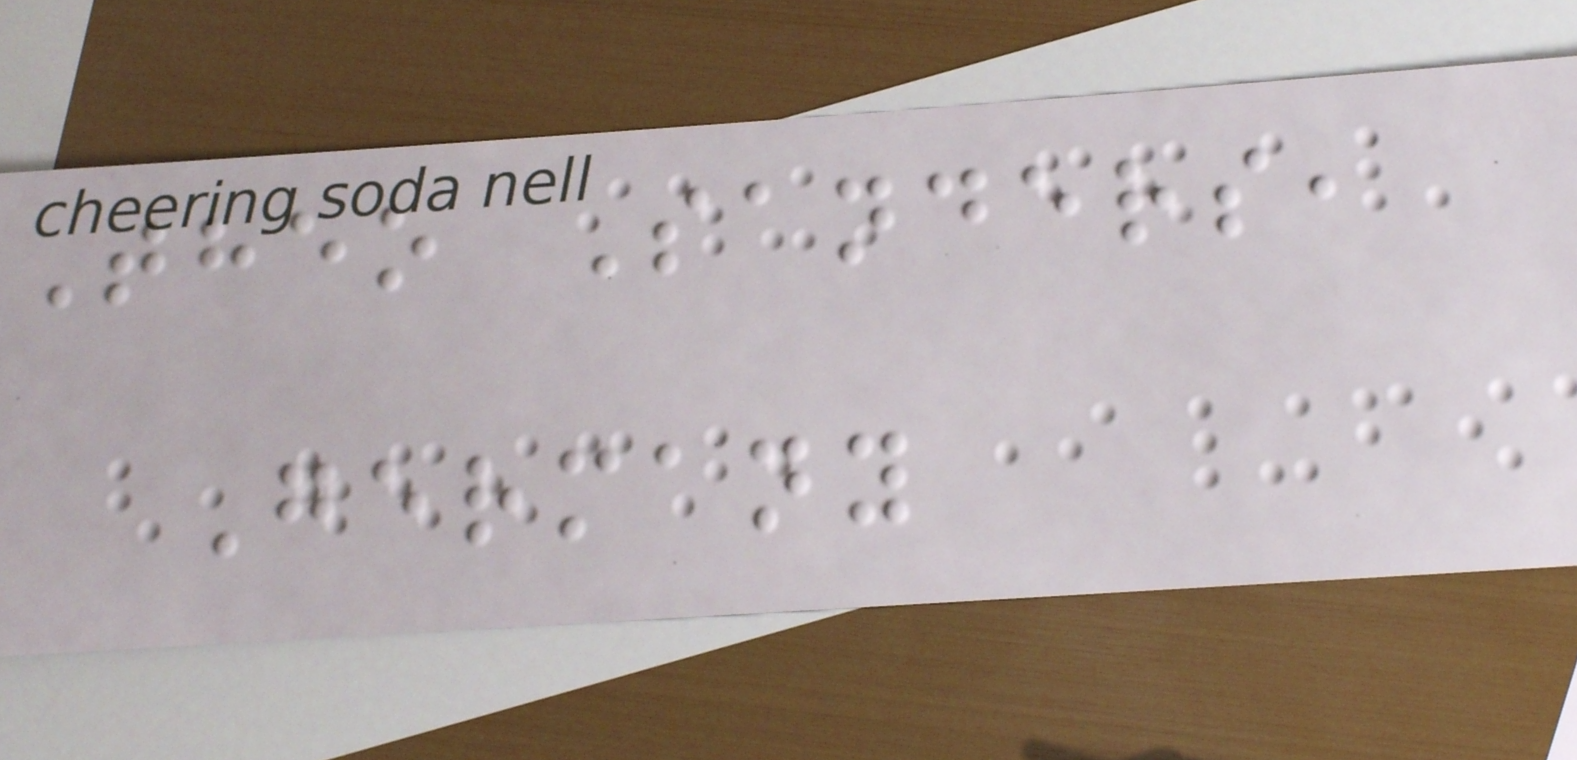Theo Sanders,
Germany
